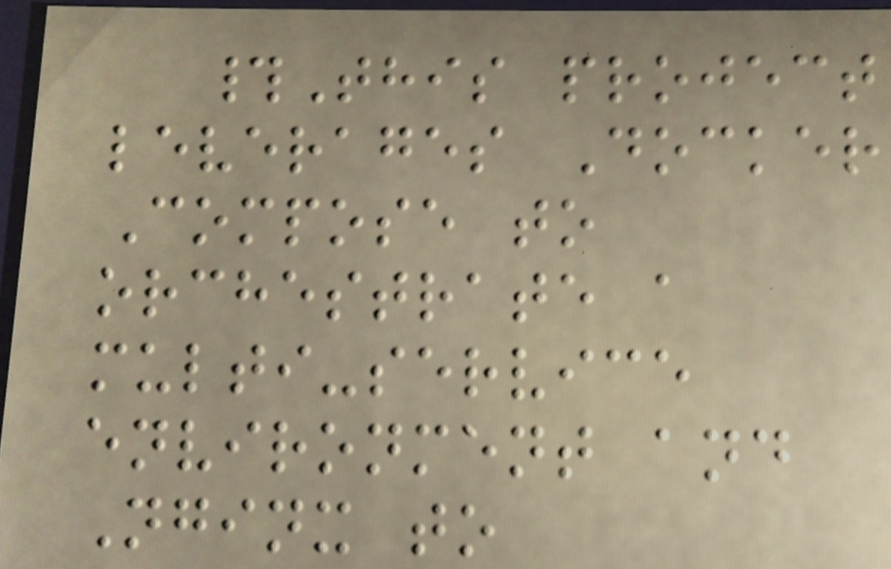#This project
leverages Docker
Compose to
orchestrate a
multi-service
environment and
Nginx to
